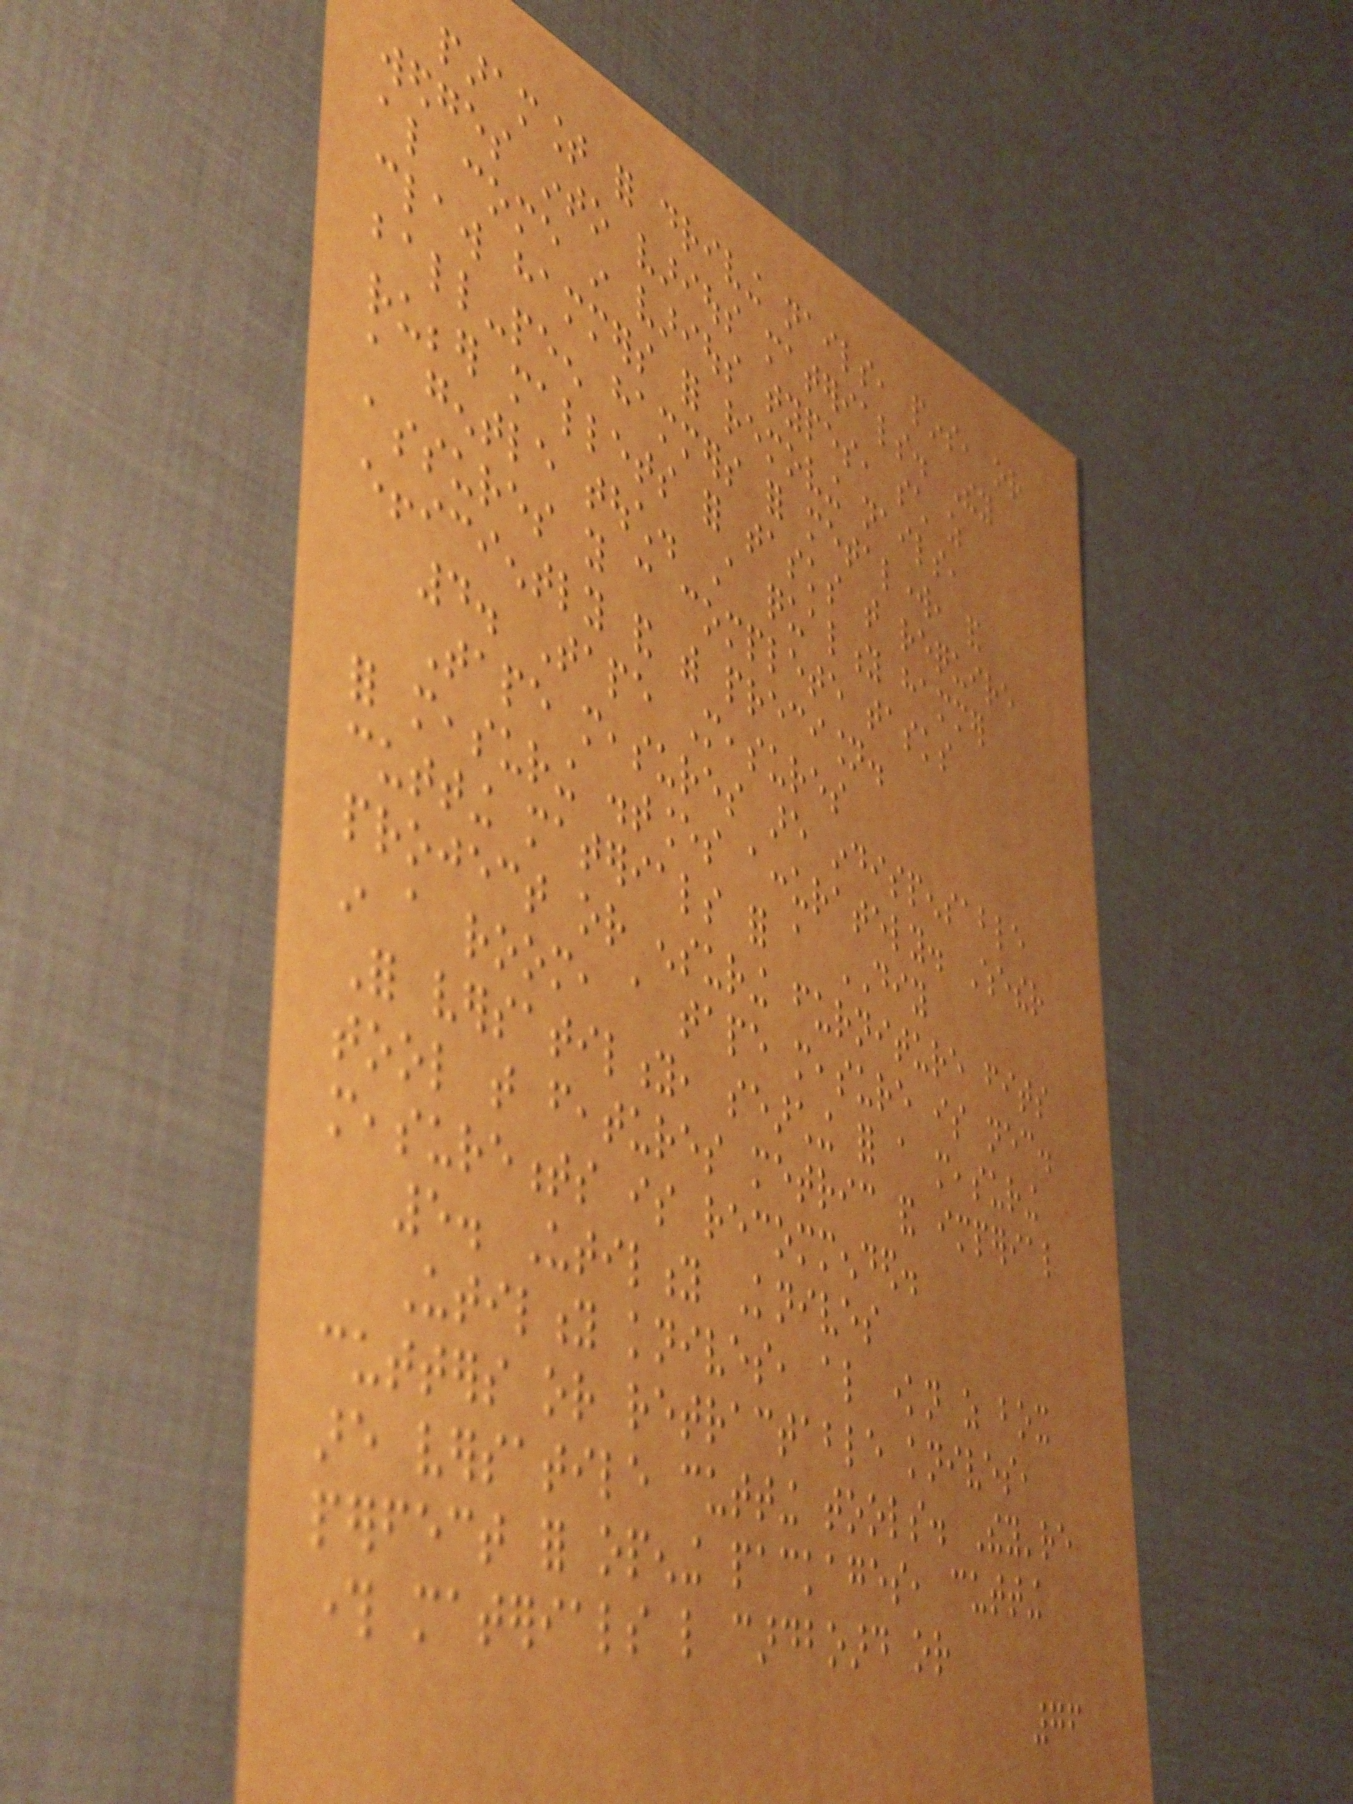paramount for driving nails, pins, or
wedges into various materials. They
also come in various types, such as
claw hammers for removing nails,
ball-peen hammers for metalwork, and
rubber mallets for tasks that require
a gentle touch. A quality hammer
assures you can complete tasks
efficiently and with precision.
4. Tape Measures
Tape measures are indispensable
for measuring distances accurately. Whether
cutting materials for a DIY
project or ensuring furniture fits
in a room, a tape measure is necessary.
For versatility, searching for a measuring
tool that features metric and imperial
measurements is recommended.
5. Utility Knives
Utility knives, also known as box
cutters or retractable knives,
are versatile cutting tools. They're
perfect for opening packages, cutting
through materials like cardboard or
76
